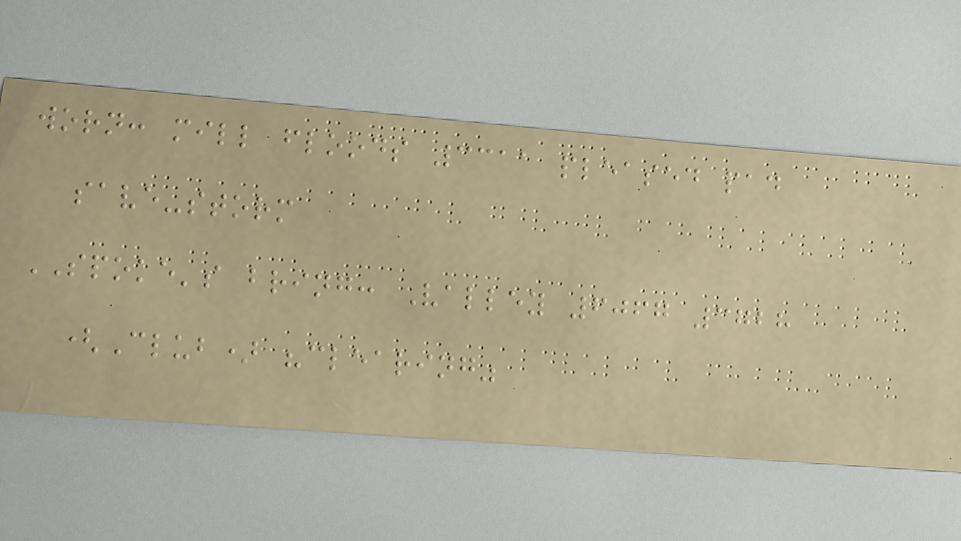worn: mill floods 3311 pleased pad
save-storm
SPOKE's bring: Valley 6067 3728
(Club) "clearing"
